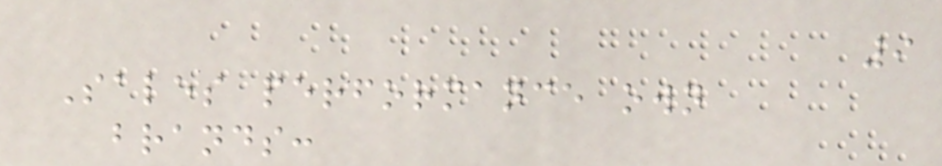9
Sales performance own
brands:
